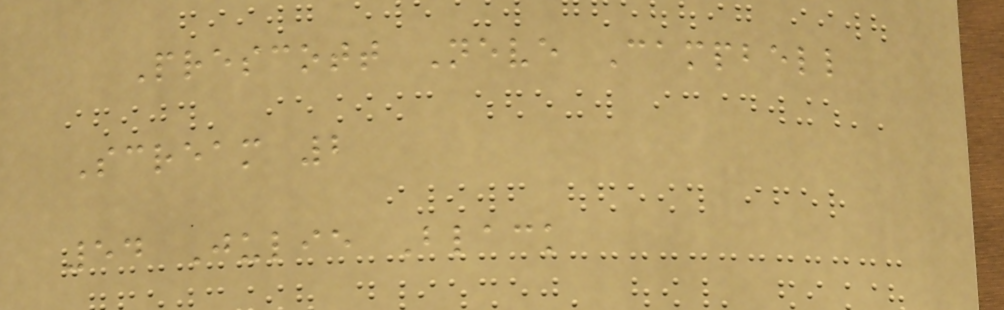Prescott Neve Campbell
Scream 2
54 Julie Black
